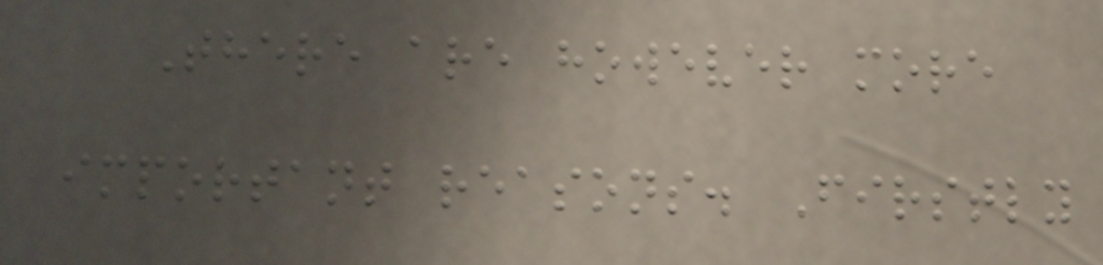There are however more
important reasons. Firstly
